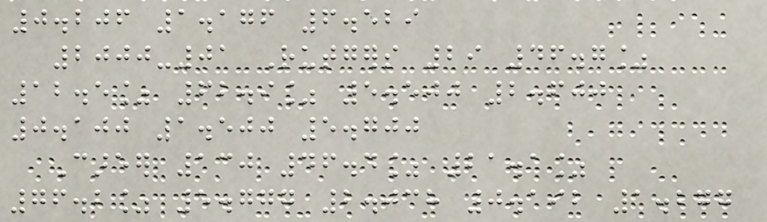0.206 1.176 6.529
2000-01 Rutgers 29 46.7%
12.5% 62.9% 5.500 2.600
0.100 1.500 5.700
Career 130 46.4% 21.1%
76.2% 5.777 2.038 0.192 1.277
